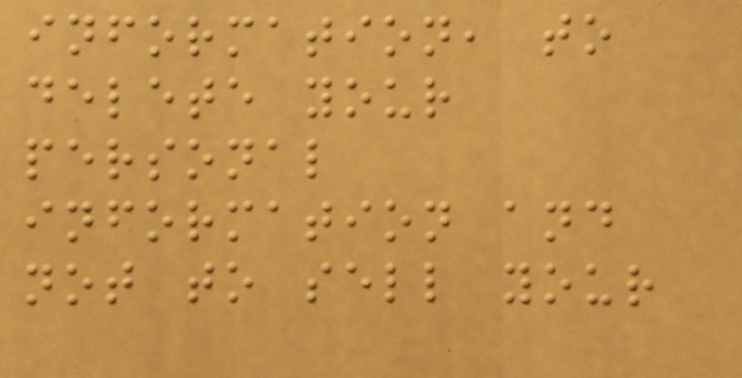information, to
delete your
personal
information and
not to sell your
